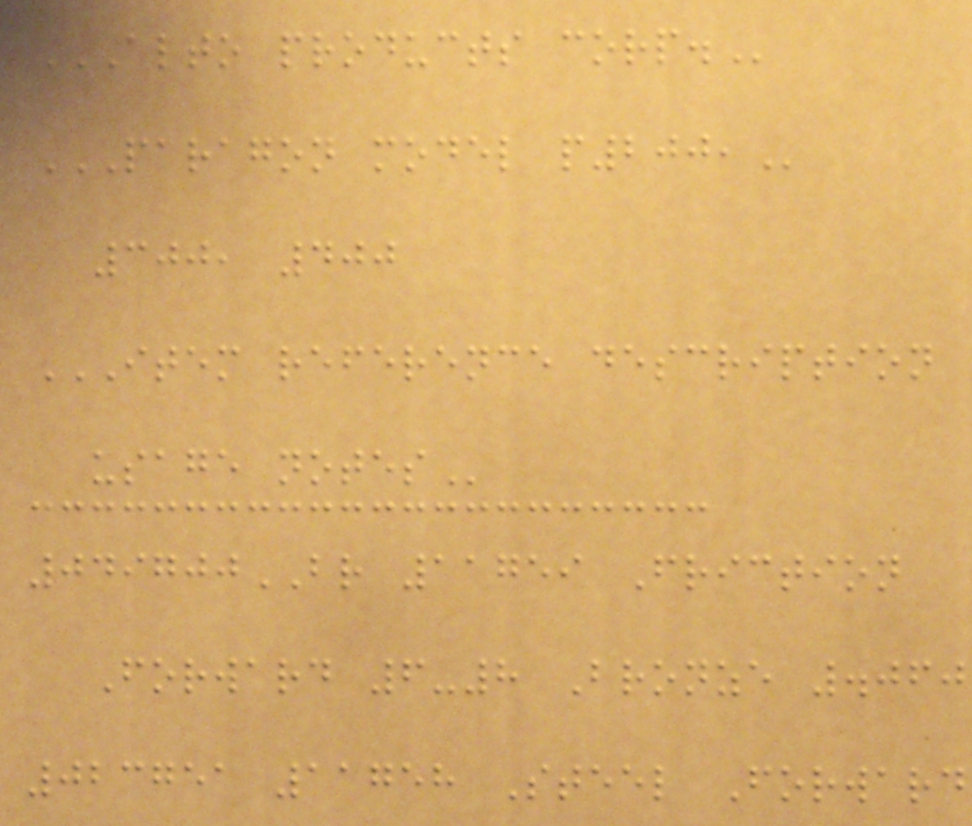ALTO PRODUCTS CORP.
PARAGON MODEL P200,
300, 400
ITEM REFERENCE DESCRIPTION
USAGE NOTES
049700BR 11759 Friction
Forward 6-8 Bronze .060
023751 11758 Steel Forward
